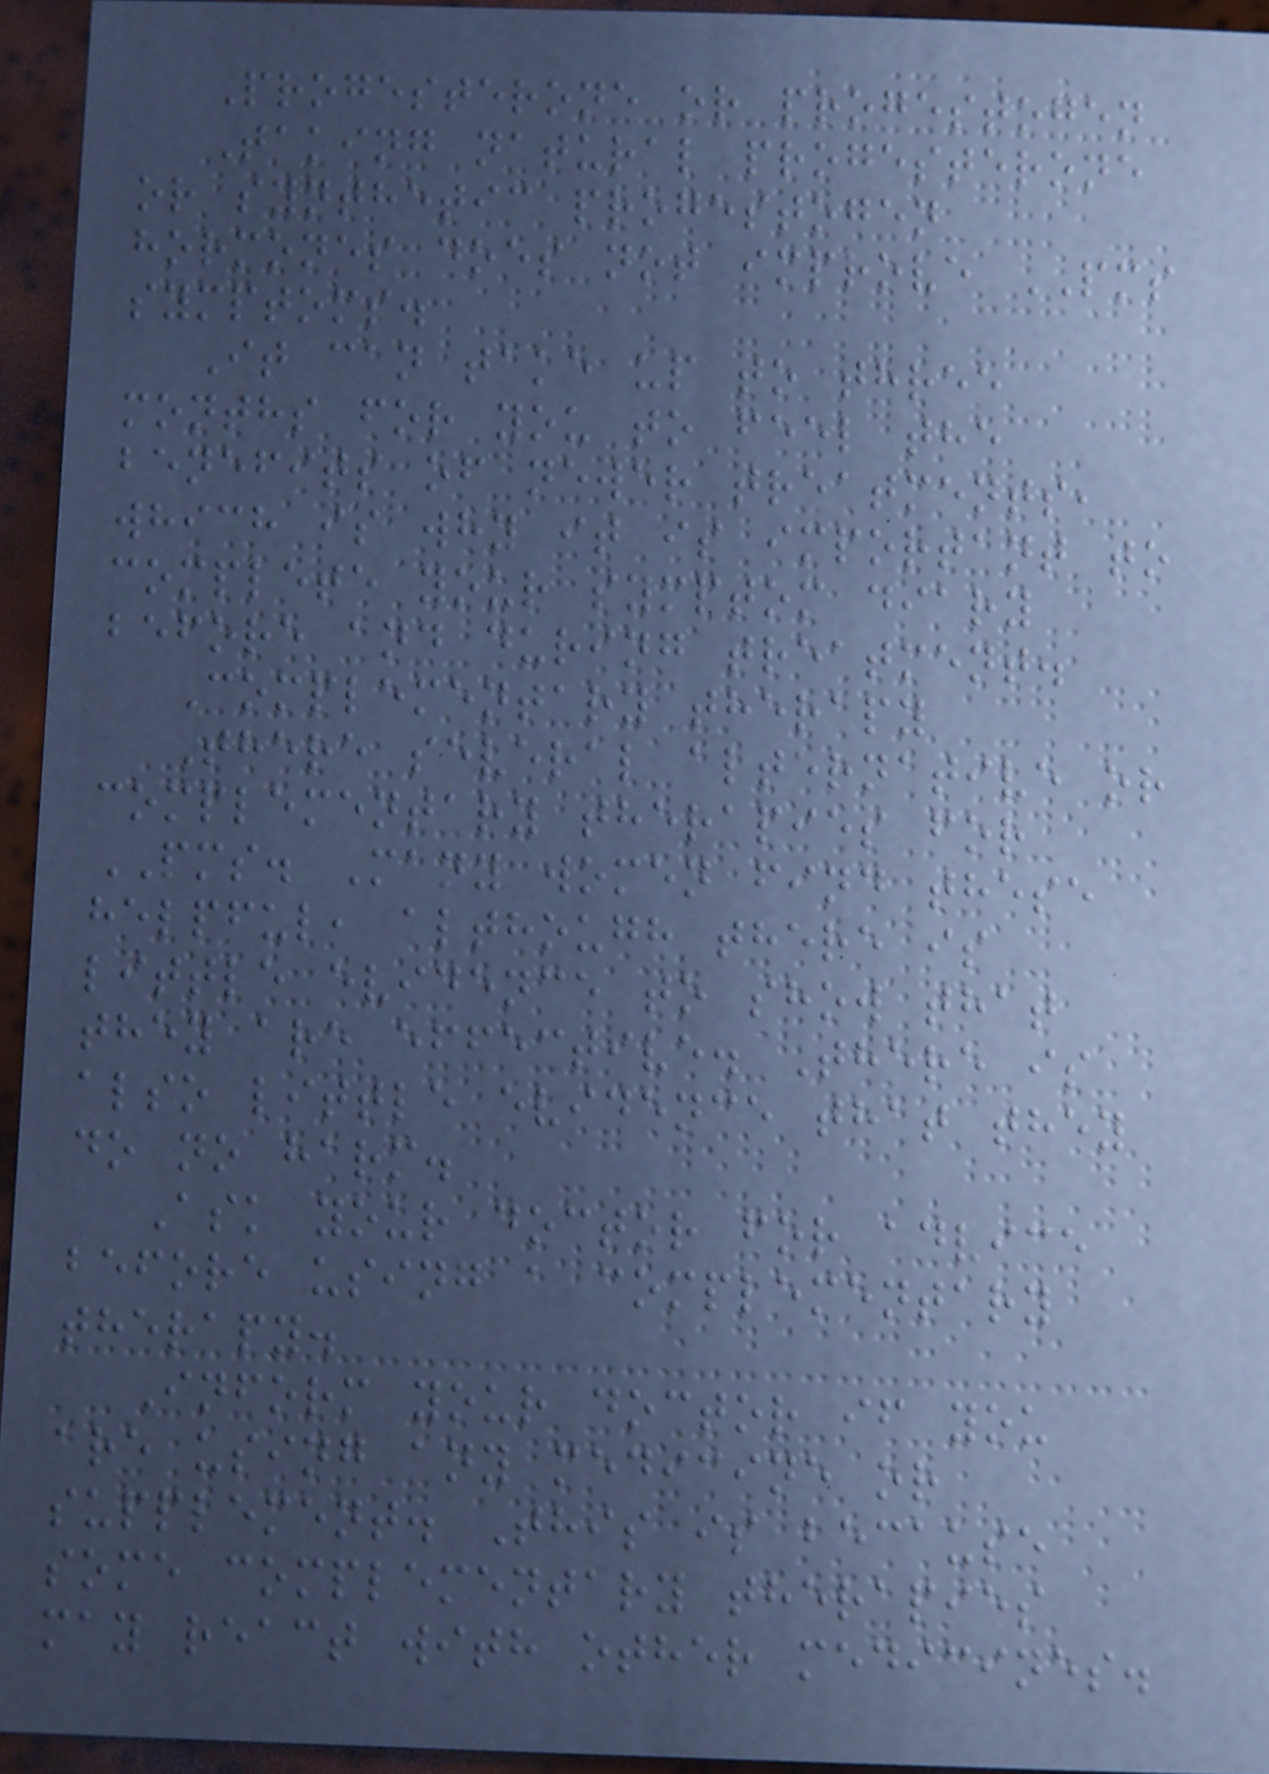Progesterone or progestogen
Taking natural progesterone
or synthetic progestogen
hormones does not improve PMS
symptoms.
It can take up to three
months for you to feel the
benefits of newer treatments,
which is why it is important to
complete your symptom diary
before and during treatment.
Complementary therapy
There several alternative or
complementary therapies for
PMS. Many women find these
helpful, although there is
little evidence to show that
they are effective. There is
also little evidence that they
do no harm.
Ask your doctor for advice
before using a complementary
therapy.
Inform your doctor if you
are using any medicine or
supplement. This is because
some complementary therapies
may react with other medicines.
